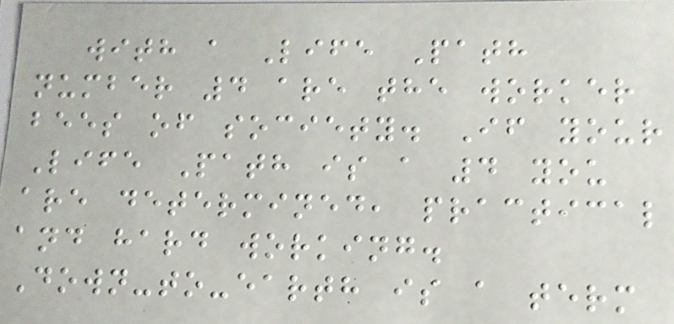with a Life Path
number 4 are the worker
bees of society. If your
Life Path is a 4 you
are determined, practical
and hard working.
Down-to-earth is a term
